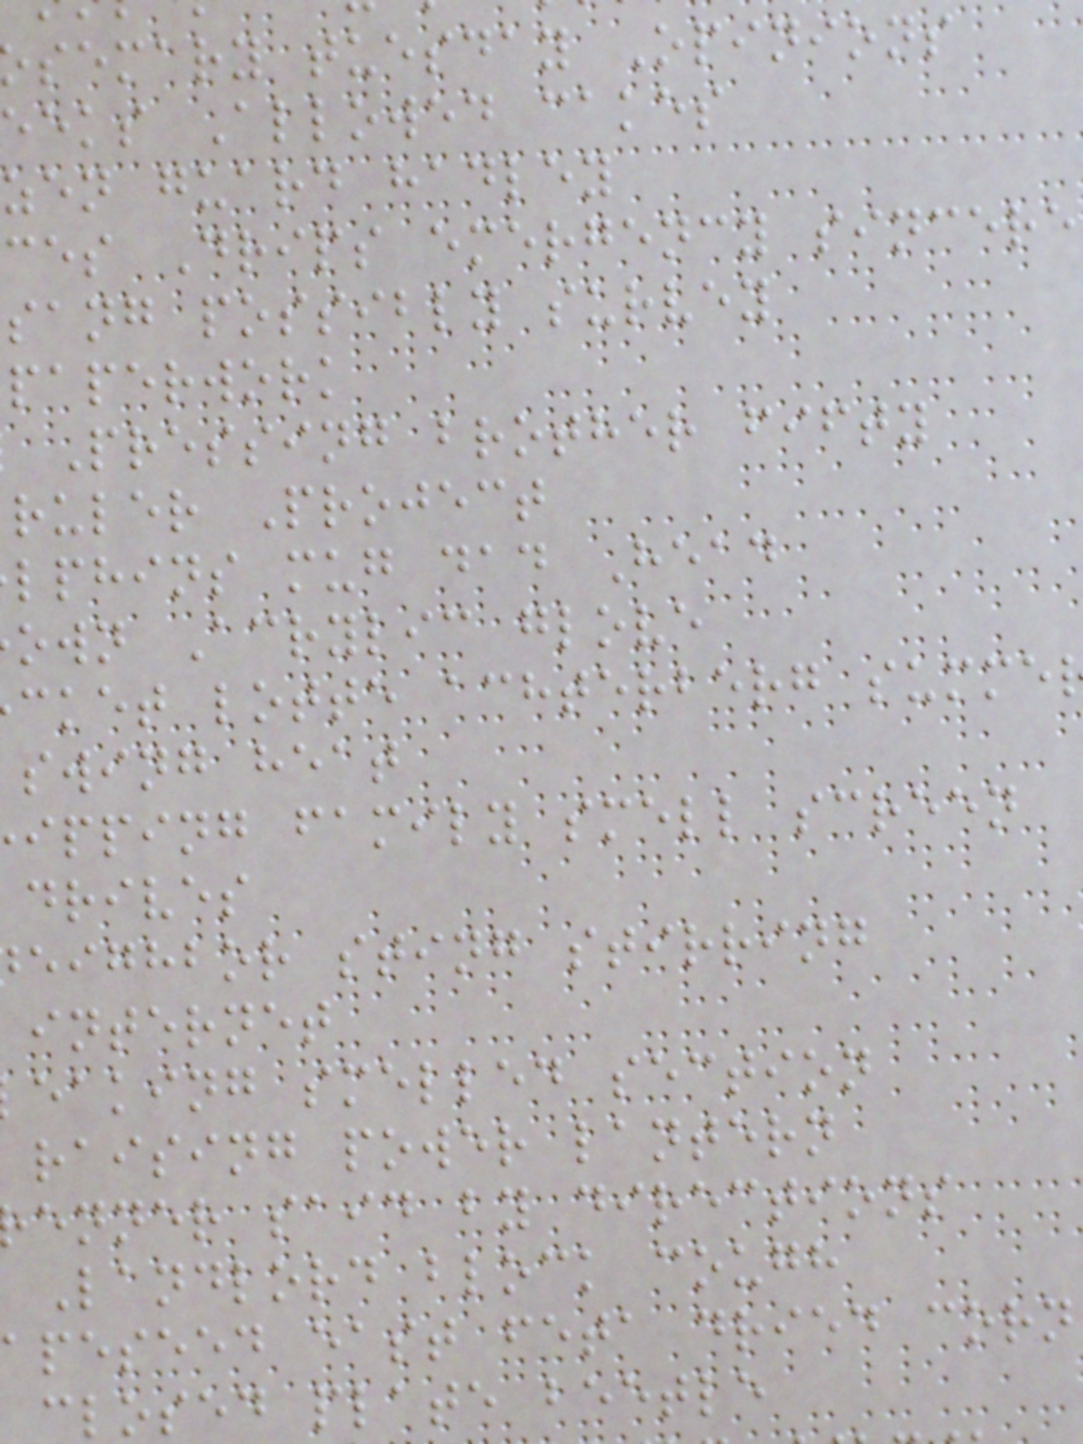semary tuesday Opinions
eeks Allowed cakes
zen guard hadley
ces Drips emergency sincere
sang possibly survey
paperwork
Pressing brother fifty
ruler Project
lphins mug dad Head
own Acrylic glove
cket lotte achterberg summe
swing heat
ipping family smell screen
drives
eighbor sting stirring
internet
eaking smelled section
raising power lantern
enner said by directions
Landlord block cough
apeseed east feta dried corn
closed plate beetle
